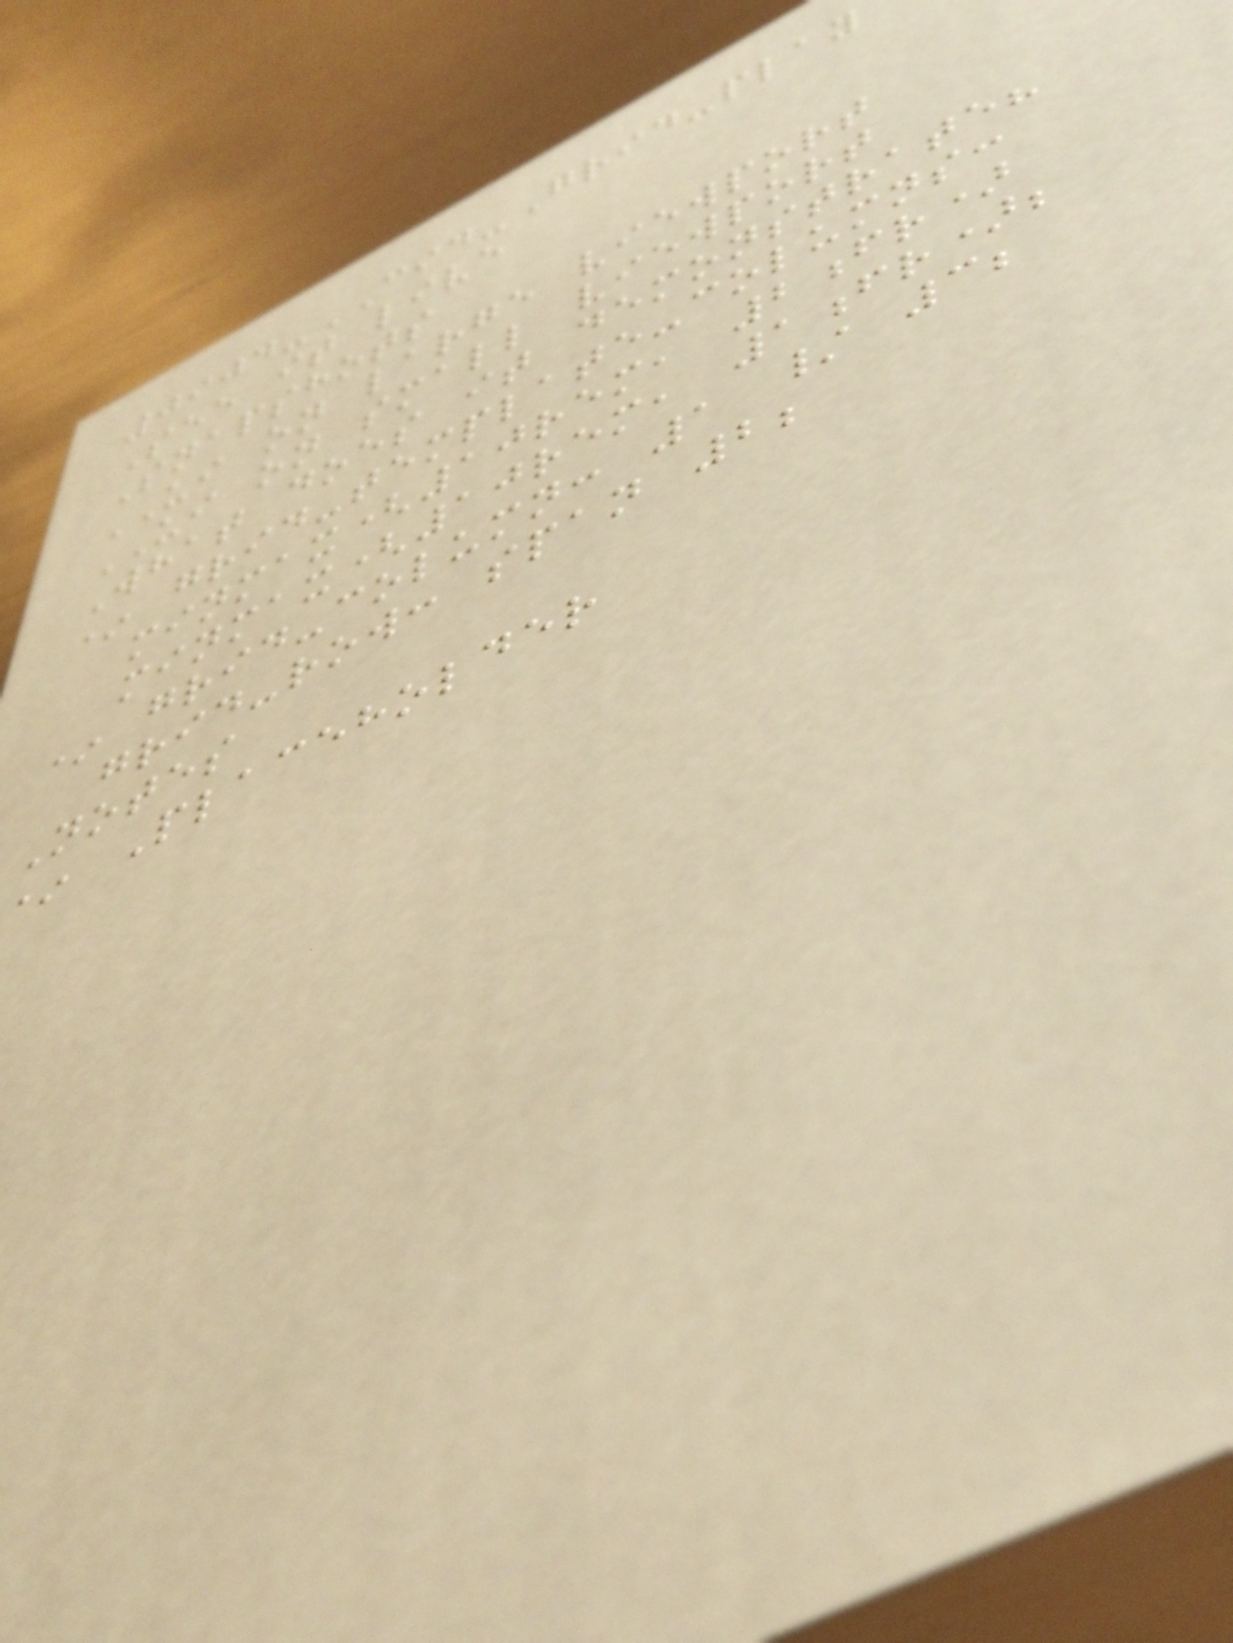0904-CID-Grid-play
See it live
Snapshots
UI on large viewport
UI on small viewport
What does it demonstrate?
* grid-template-columns:
minmax(10rem, 2fr)
minmax(10rem, 1fr);
* grid-column: 1 / 3;
grid-row: span 2;
Notes
Placeholder
